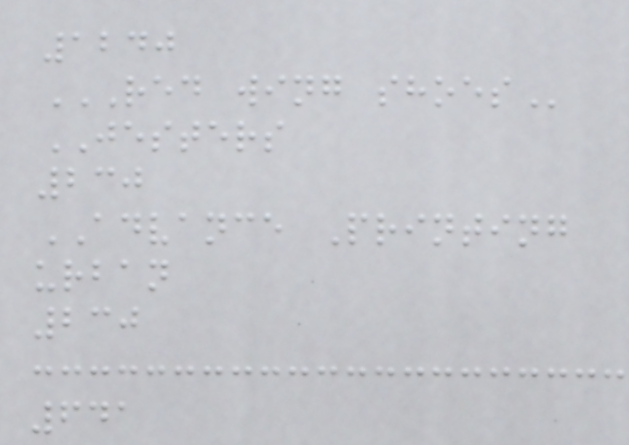1240
RED WING SHOES
JESTERS
230
ADVANCE Printing
urban
230
641
